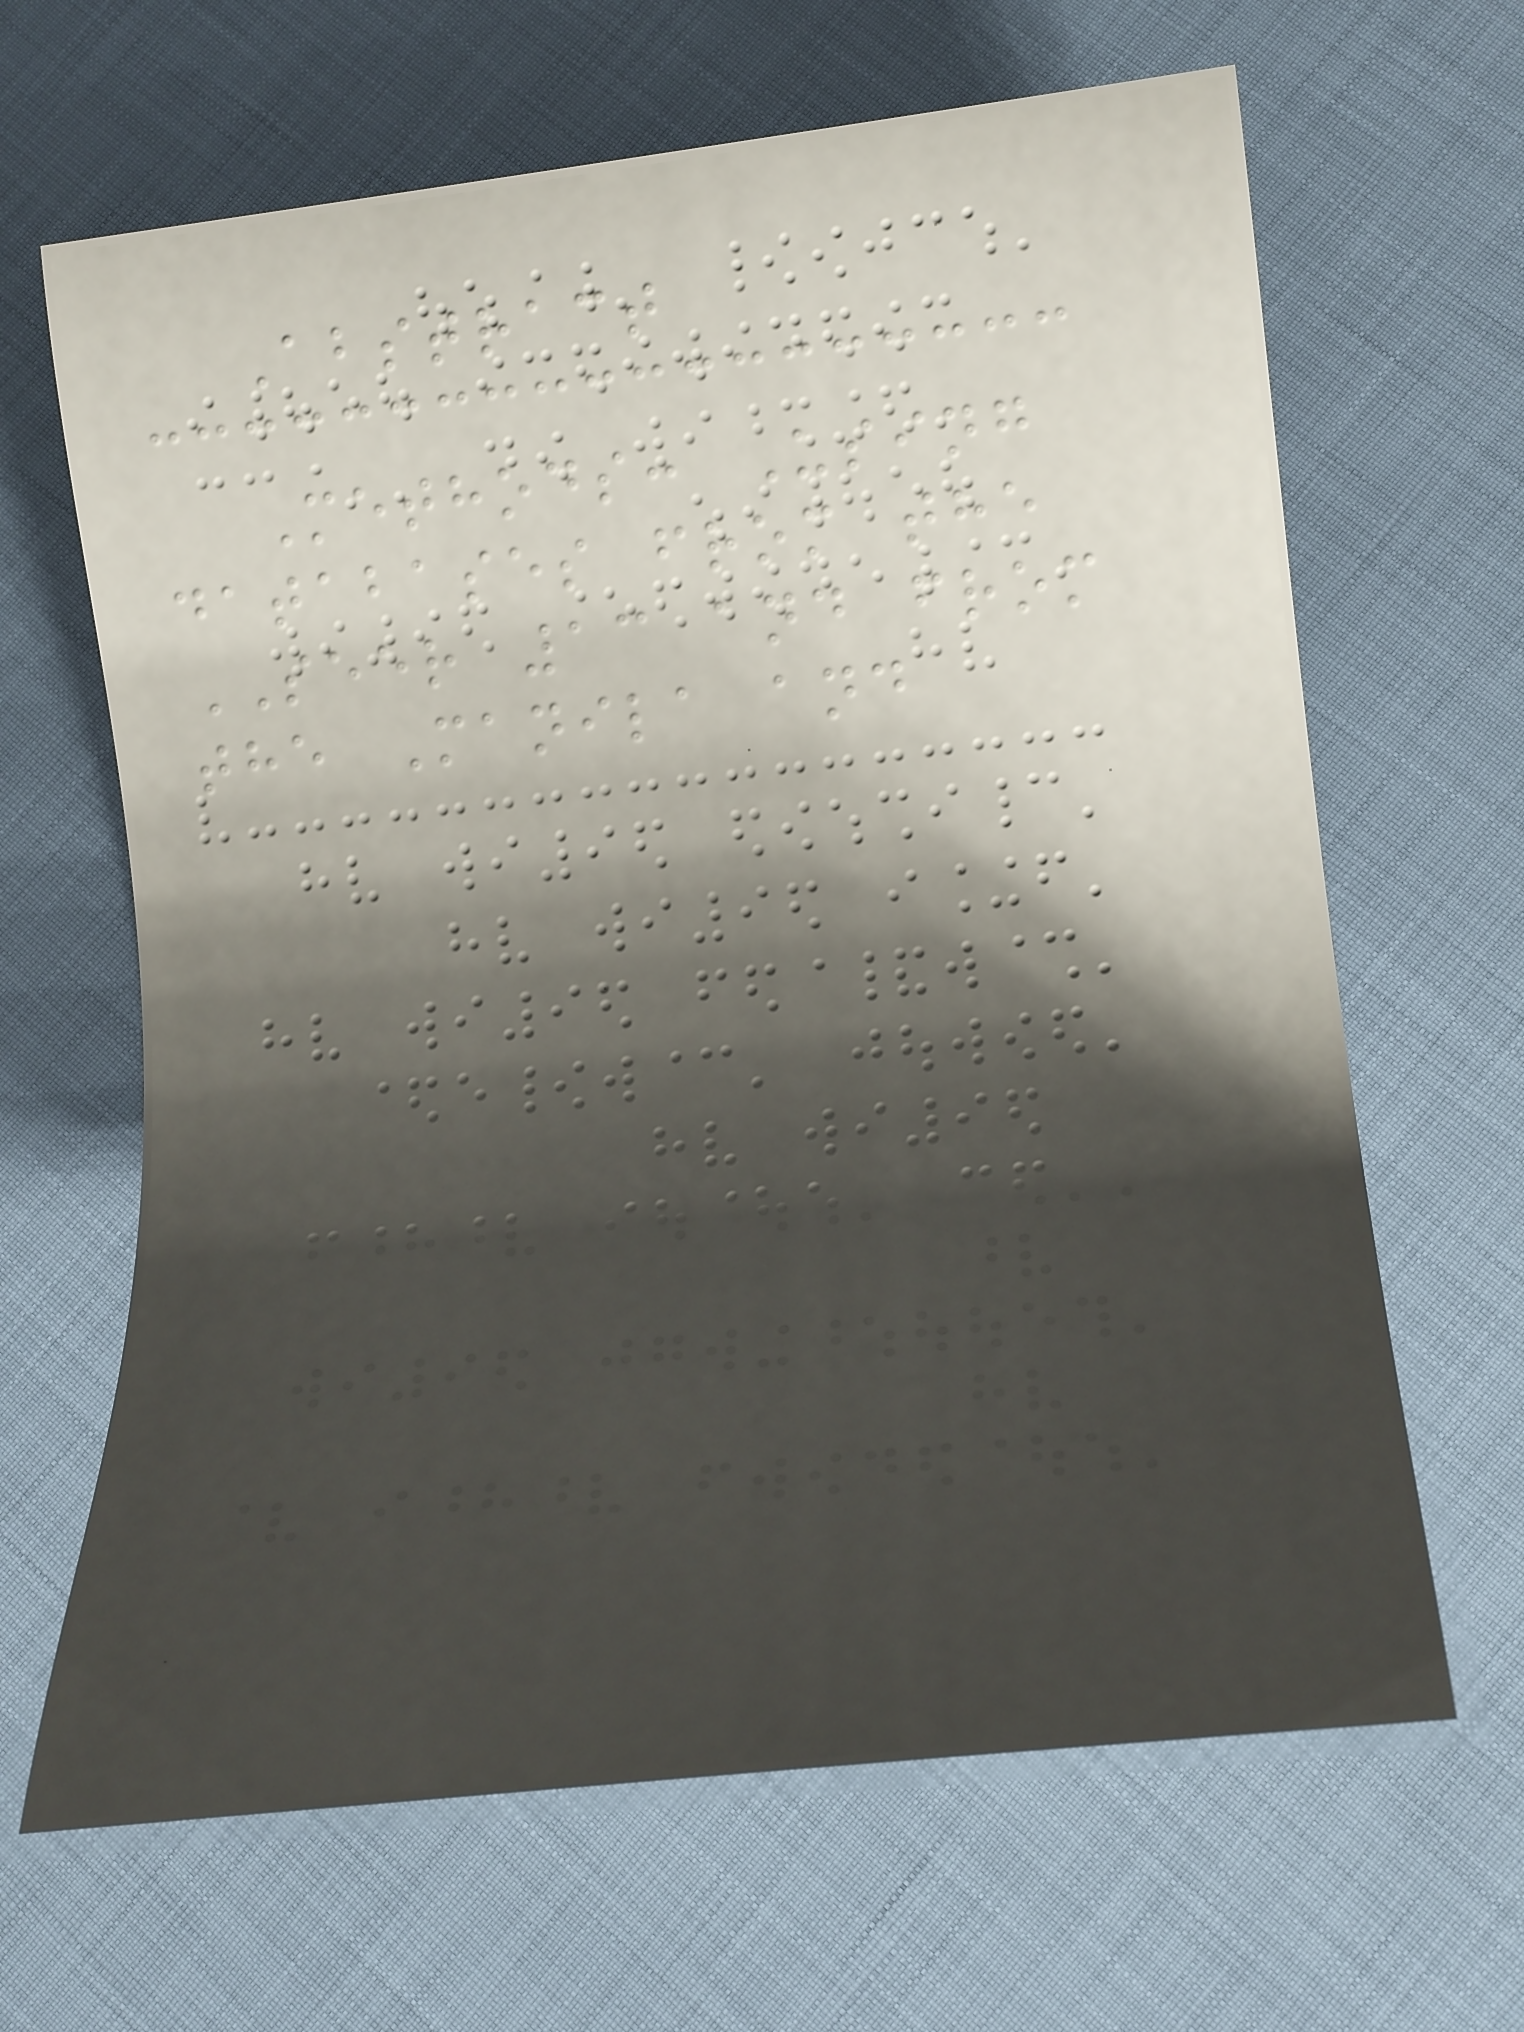Abstract
Methods: Using
databases from the
SEER 13 and from
the Manila and
